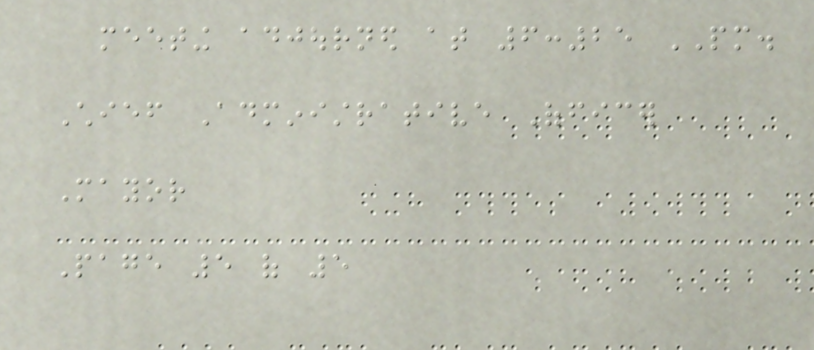meeting adjourned at 6:25 PM.
Chief Administrative Officer
Mayor
Page 5 of 5
